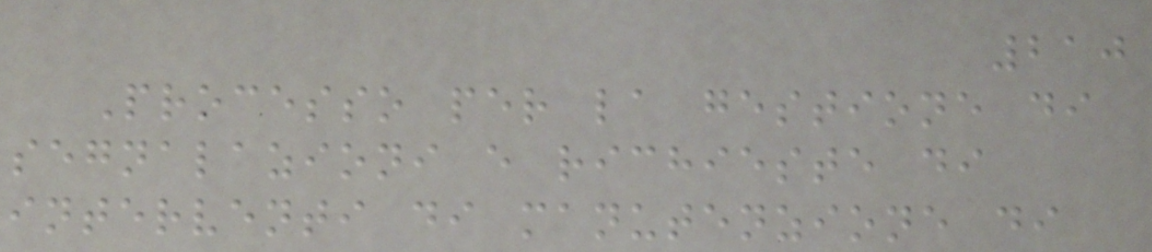210
Processo per la gestione di
segnalazioni e richieste di
interventi di manutenzione di
